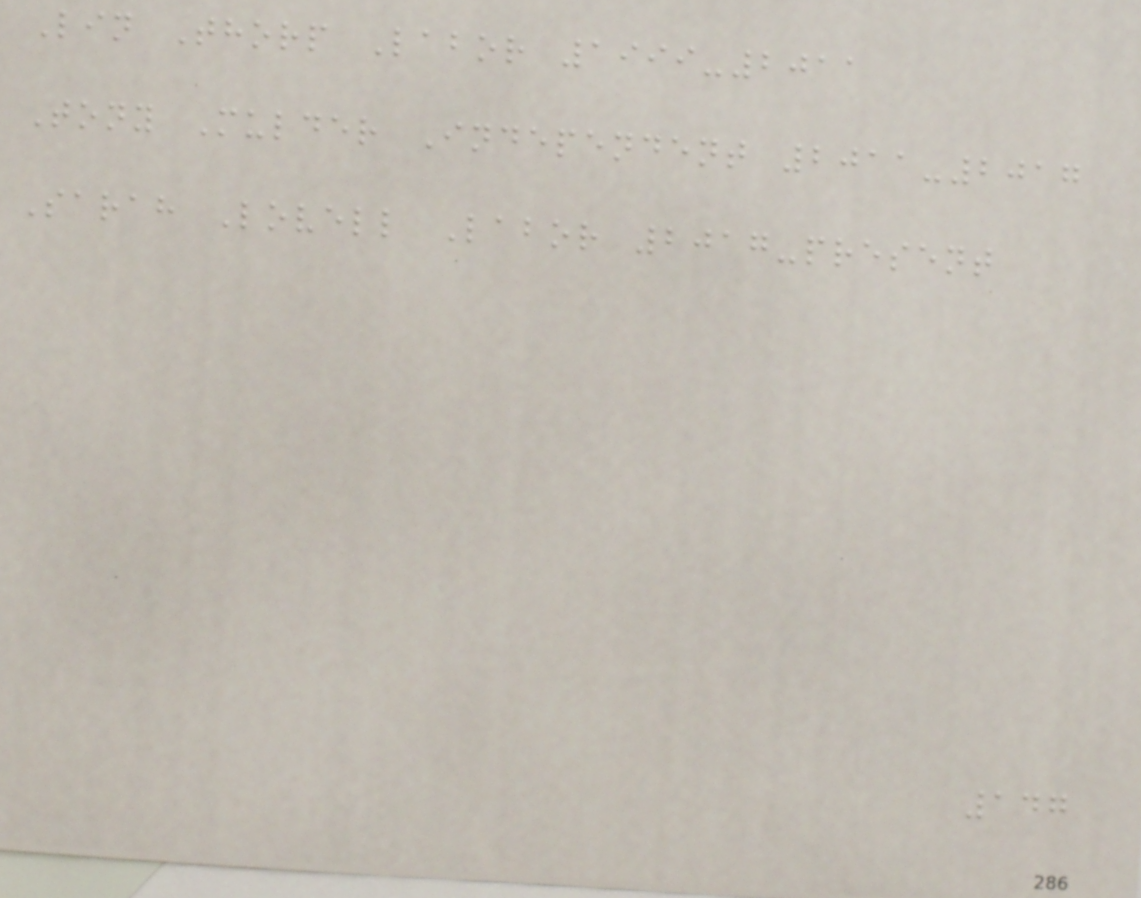Lin Thorp Labor 1999-2011
Tony Mulder Independent 2011-2017
Sarah Lovell Labor 2017-present
147
